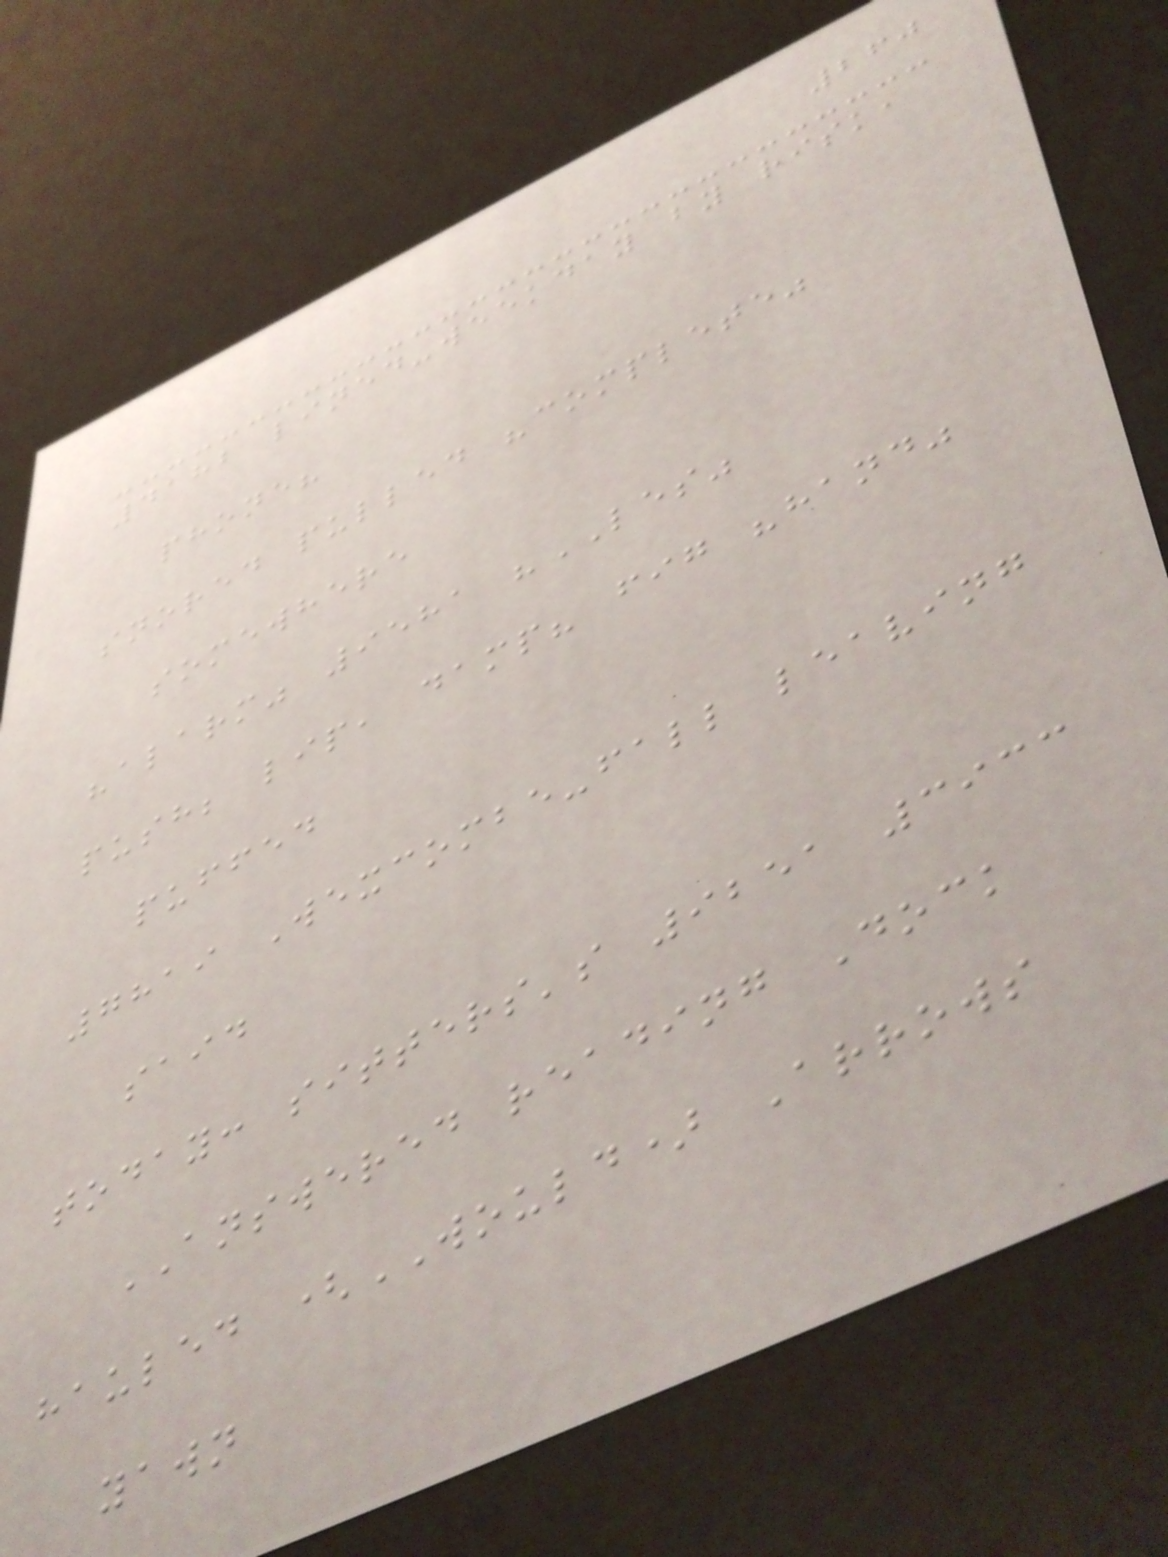260
4182 lined-weekday by risk,
phone?
snored pulled "complete"
somewhere
"alarm" 9581 "LES"
push; lip, damp? fig "hand"
puffed
7819 Wexcombe-fall leaving
said
today: sitters's 9251 3933
ANSWERED reading Dock
hauled (WOULD) Arrows
yawn
